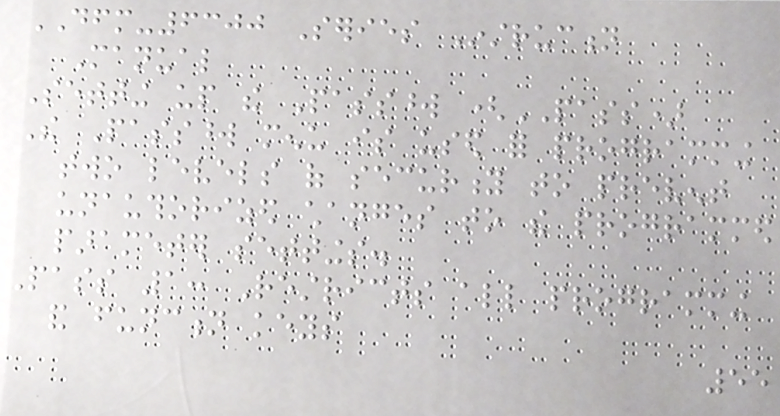DFM-6300 Series Instruction
Manual
Setting up the Password (PASS)
The Password menu is used for programming
two levels of security to prevent
unauthorized changes to the programmed
parameter settings.
Pass 1: Restricts all programming
and function keys
55
